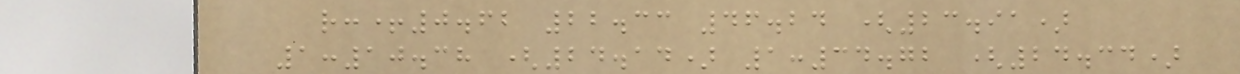r:+0.62 22.33 46.24 (23.91)
1:10.38 (24.14) 1:34.72 (24.34)
